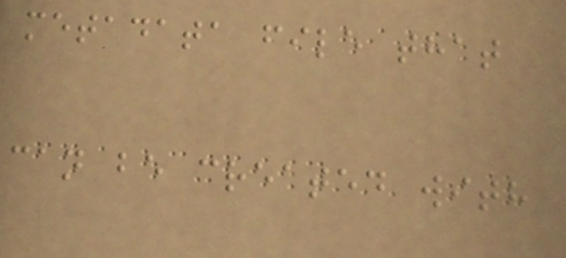metadata file that
can be created with
